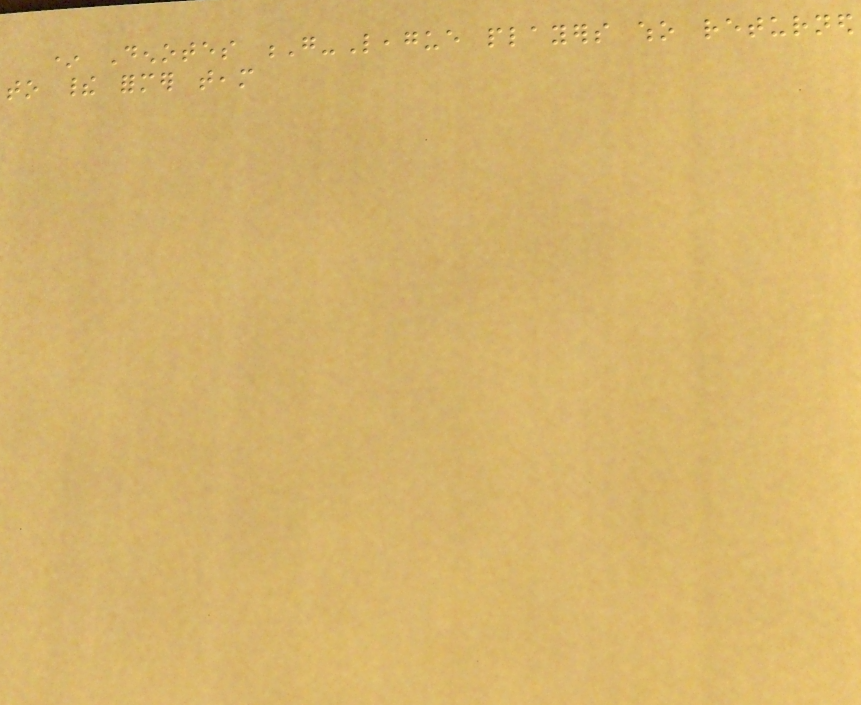* Denotes G-League players who returned
to their former team
